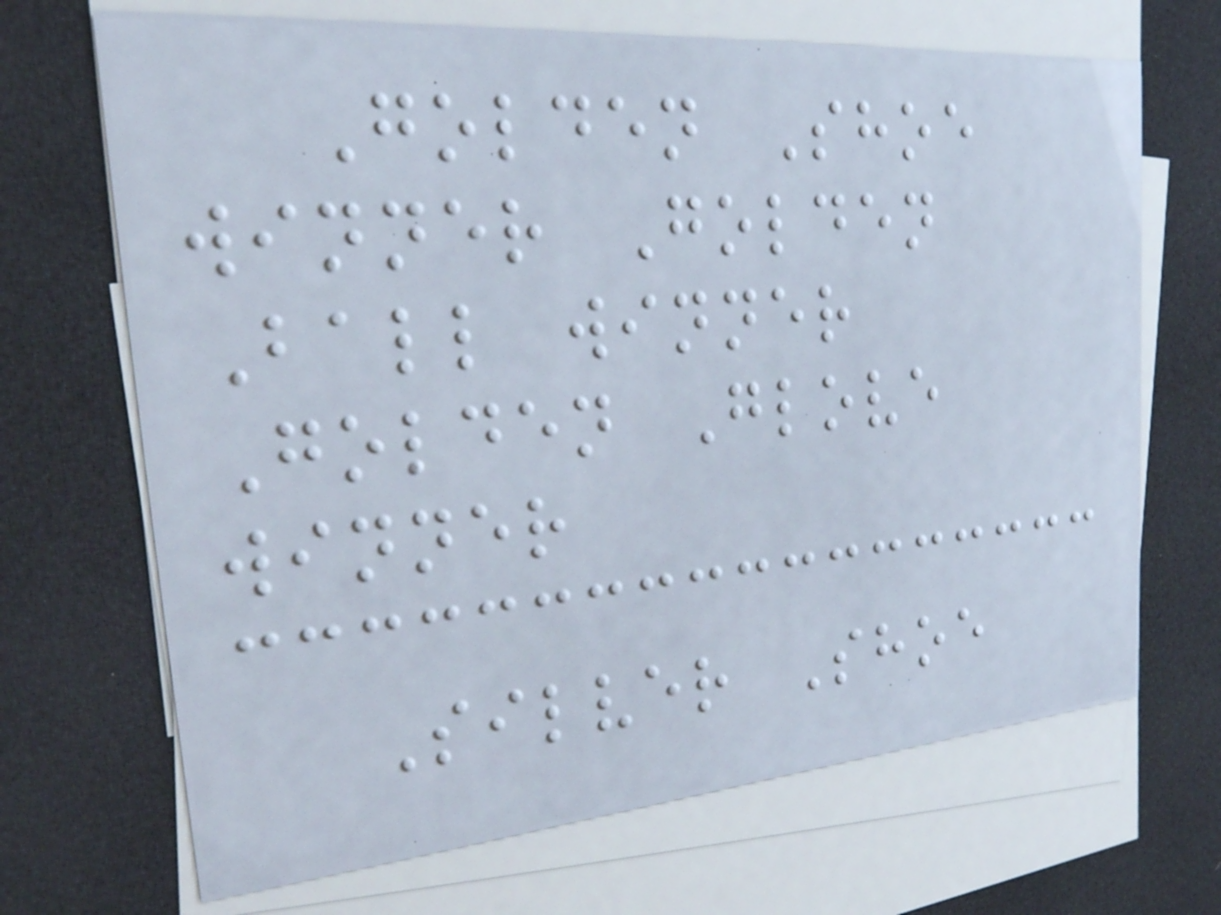Golden Shoe
winner Golden
Ball winner
Golden Glove
winner
Silver Shoe
